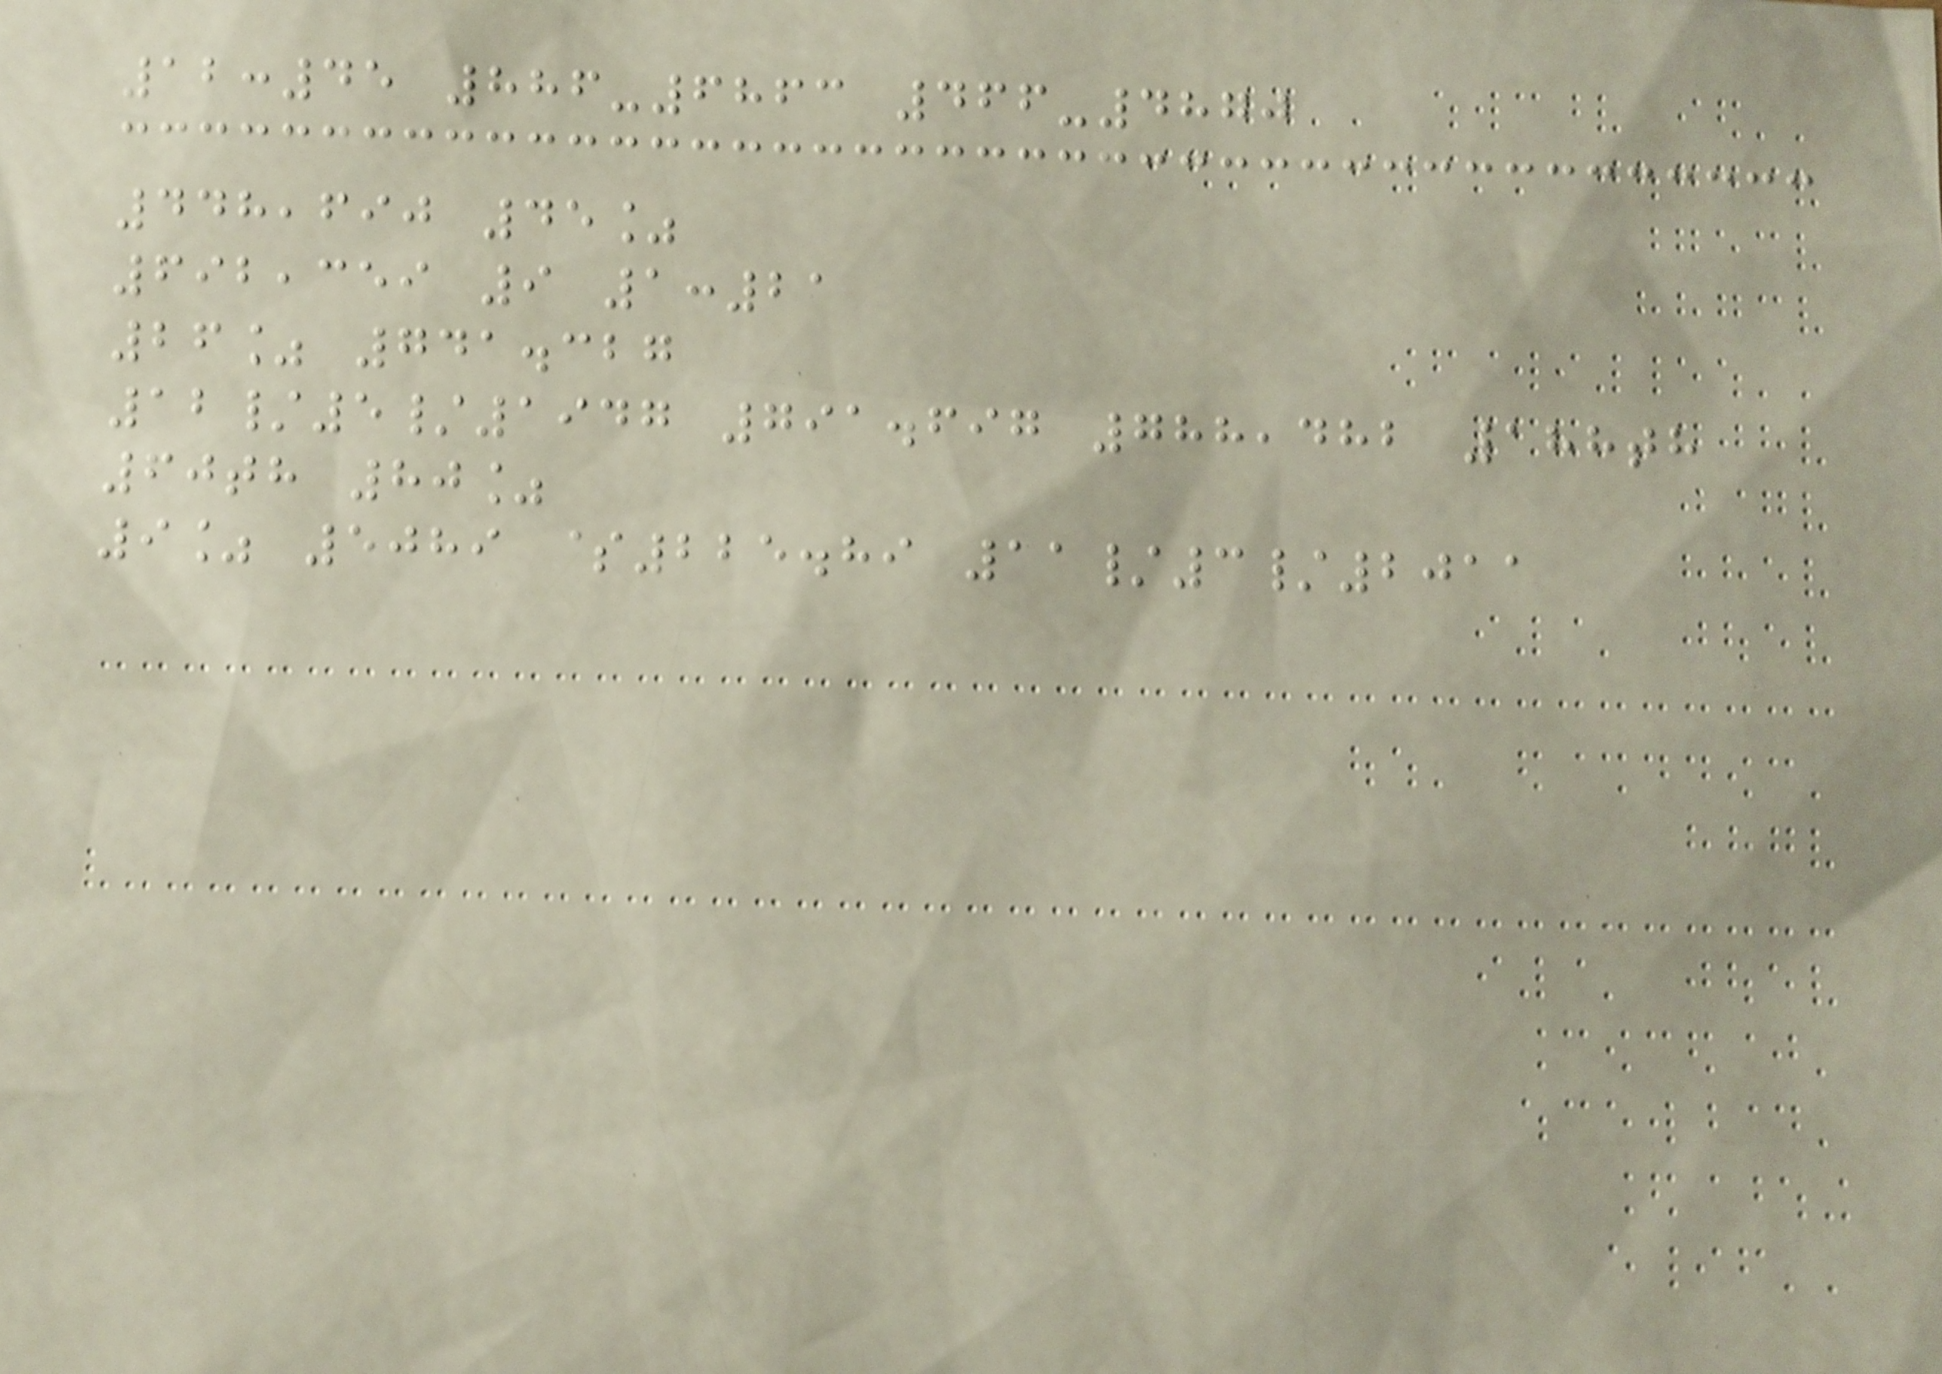12:45 886-6863 466-4870
448,690 45%
692,359 9 1:21
26% 741.327
12/5/1947 791.697 788,482 188th
60th 80%
9% 5089 $225.89 11/3/2011
